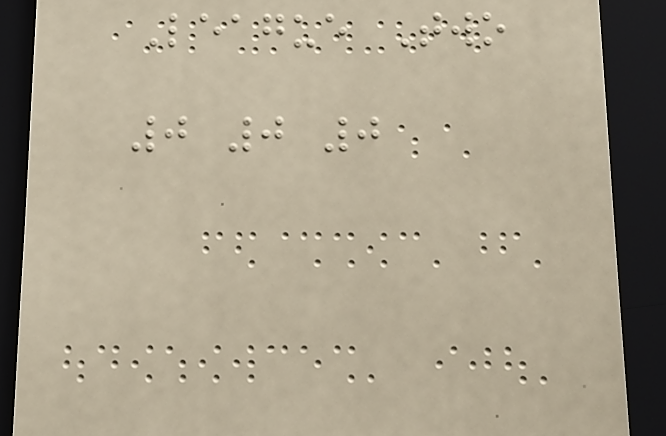League Two
0 0 0
